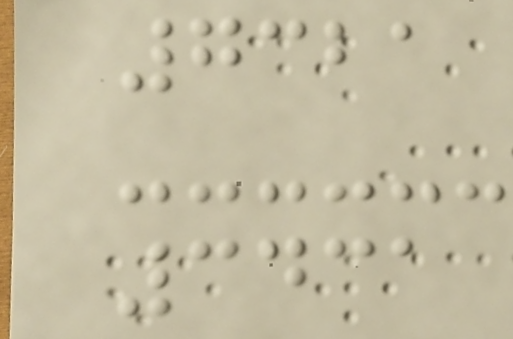7321
3431
